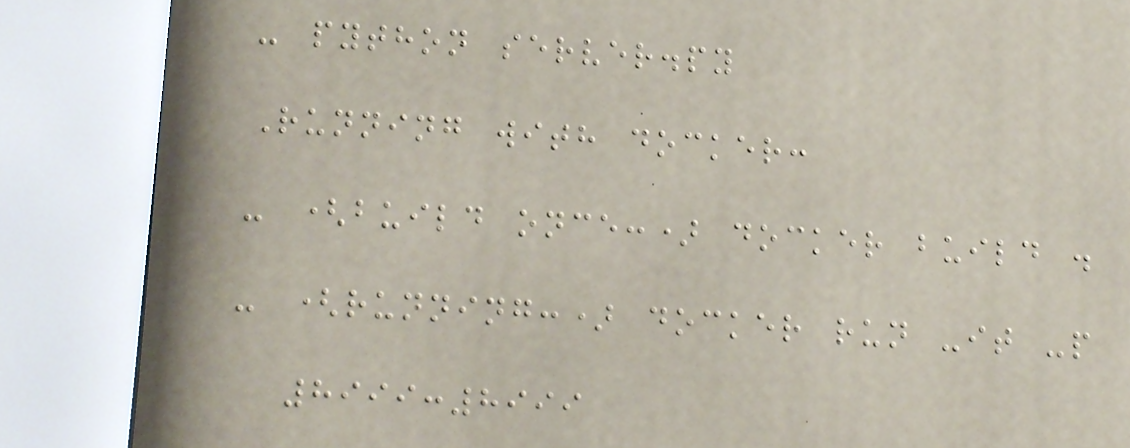- python server.py
Running with docker:
- (build once:) docker build .
- (running:) docker run -it -p
8999:8999
